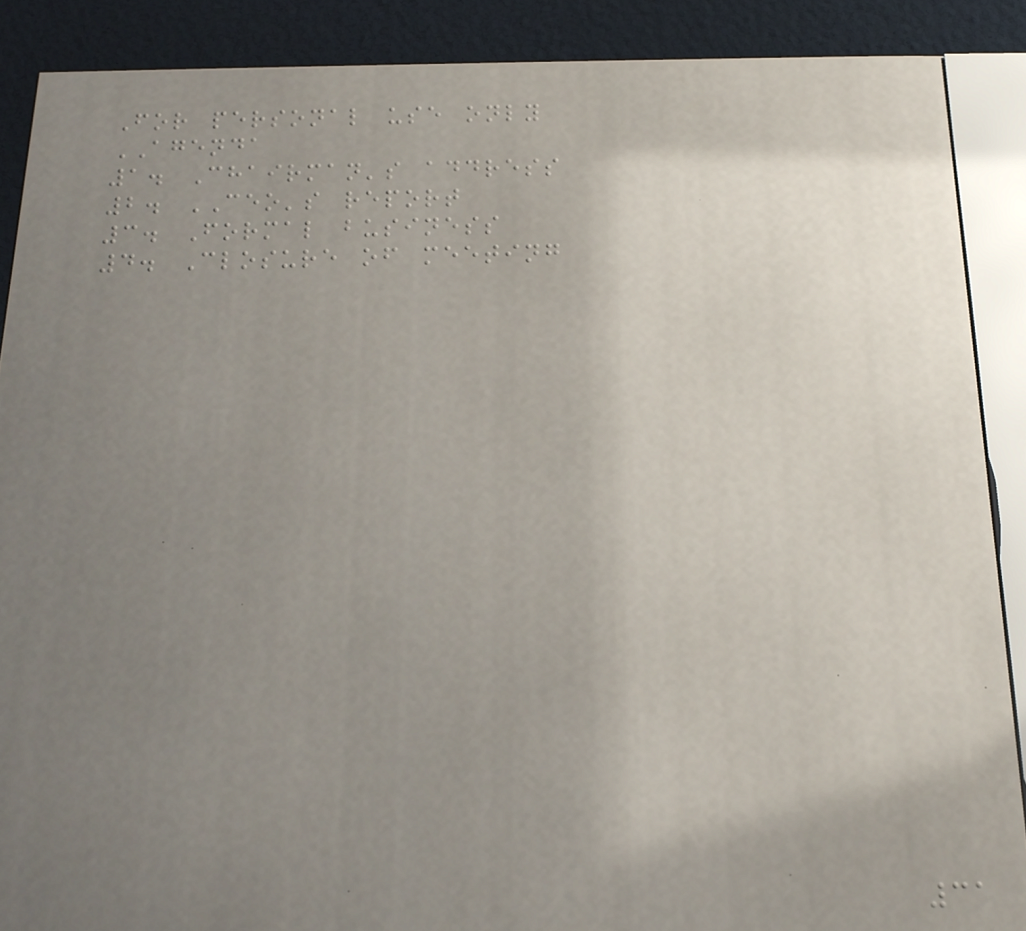For personal use only
AGENDA
1. Chairman's address
2. CEO's report
3. Formal business
4. Closure of meeting
31
